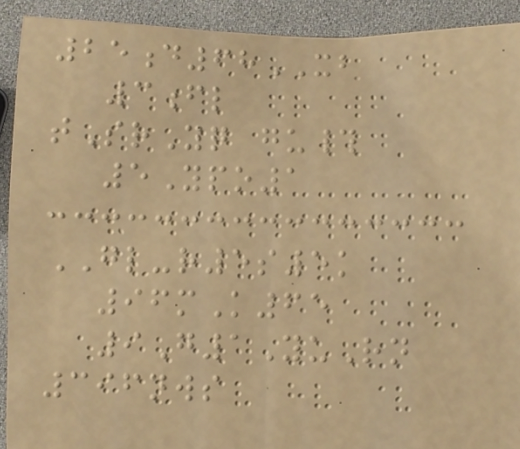25d68XB
3fl
tSrYq gu#
5Ypo1
GL-r5s5k
96mK65
9G1YuRn
396nws
